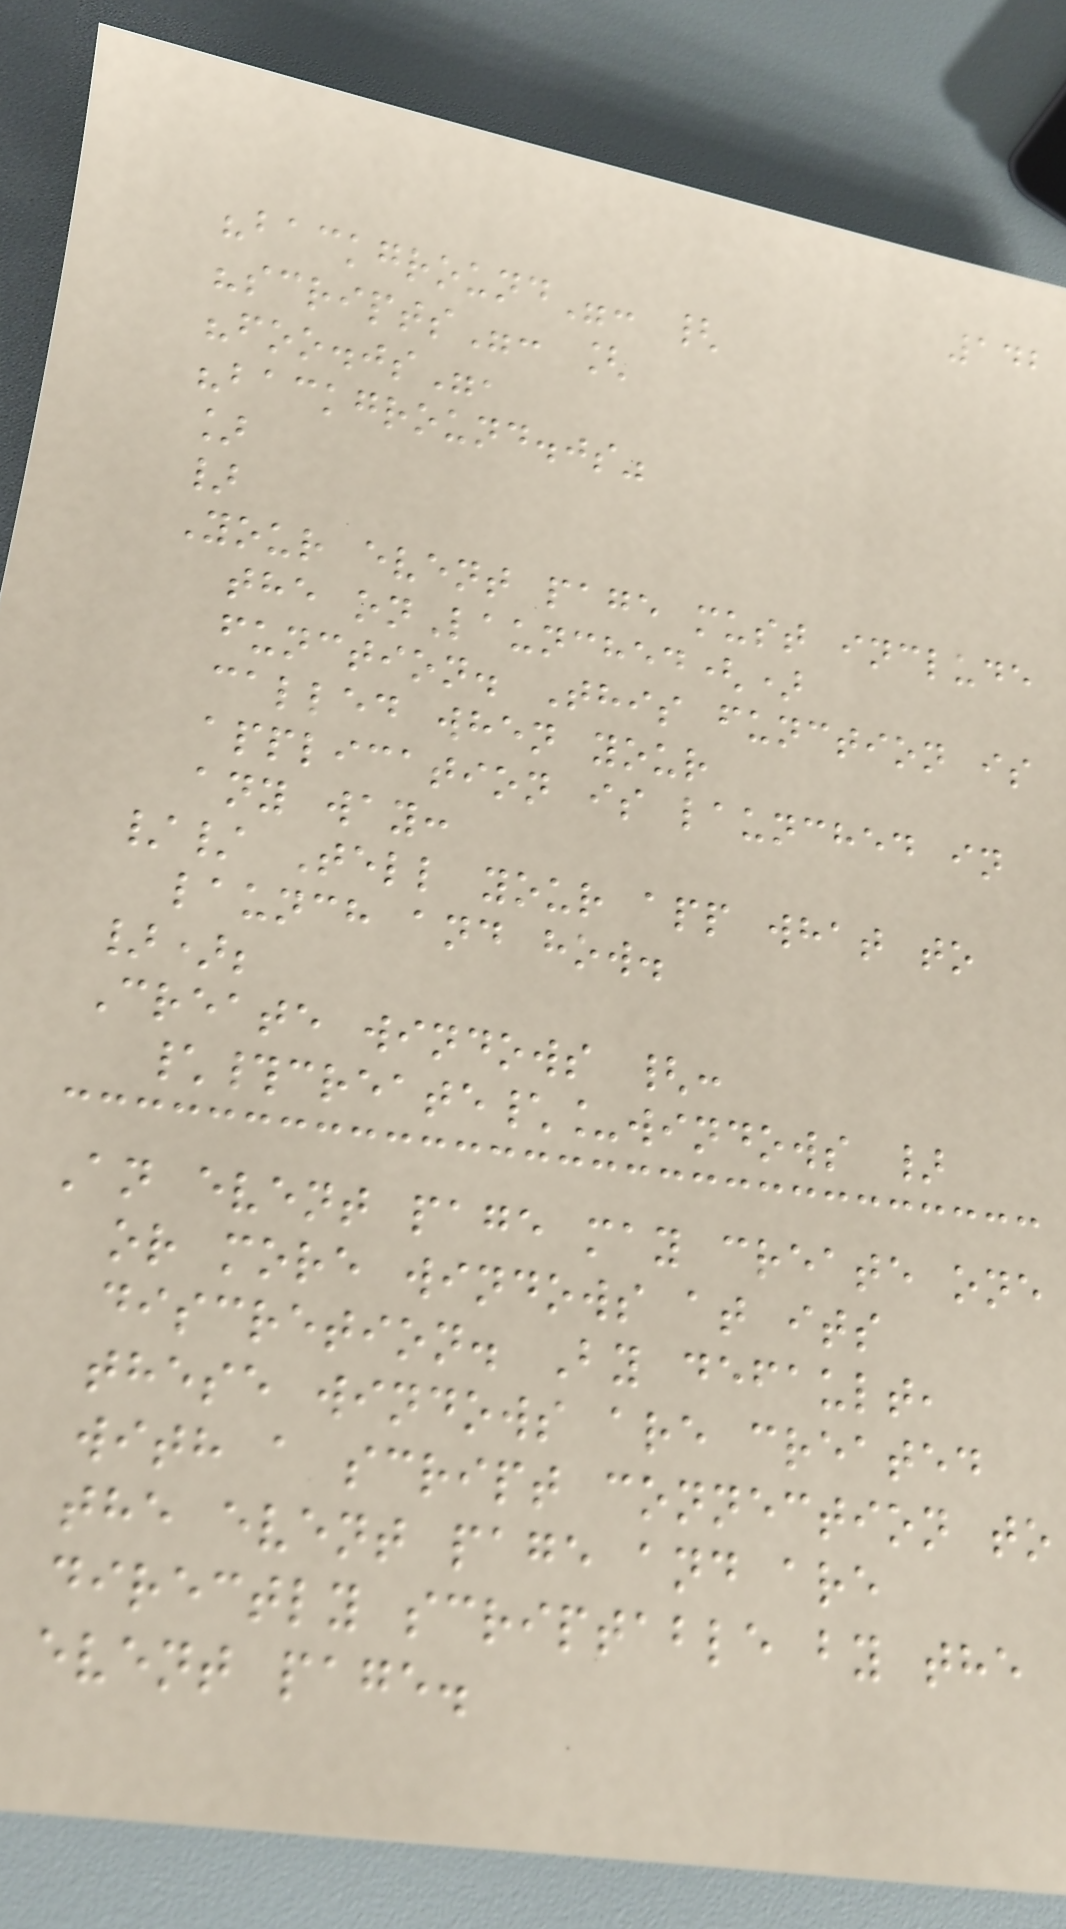142
"background": {
"scripts": [
"foo.js",
"background.js"
]
}
Your event page must include
the onLaunched()
function. This function is
called when your
application is launched in
any way:
// Tell your app what to
launch and how.
});
Create windows {:
\#create\_windows }
An event page may create one
or more windows at its
discretion. By default,
these windows are created
with a script connection to
the event page and are
directly scriptable by the
event page.
